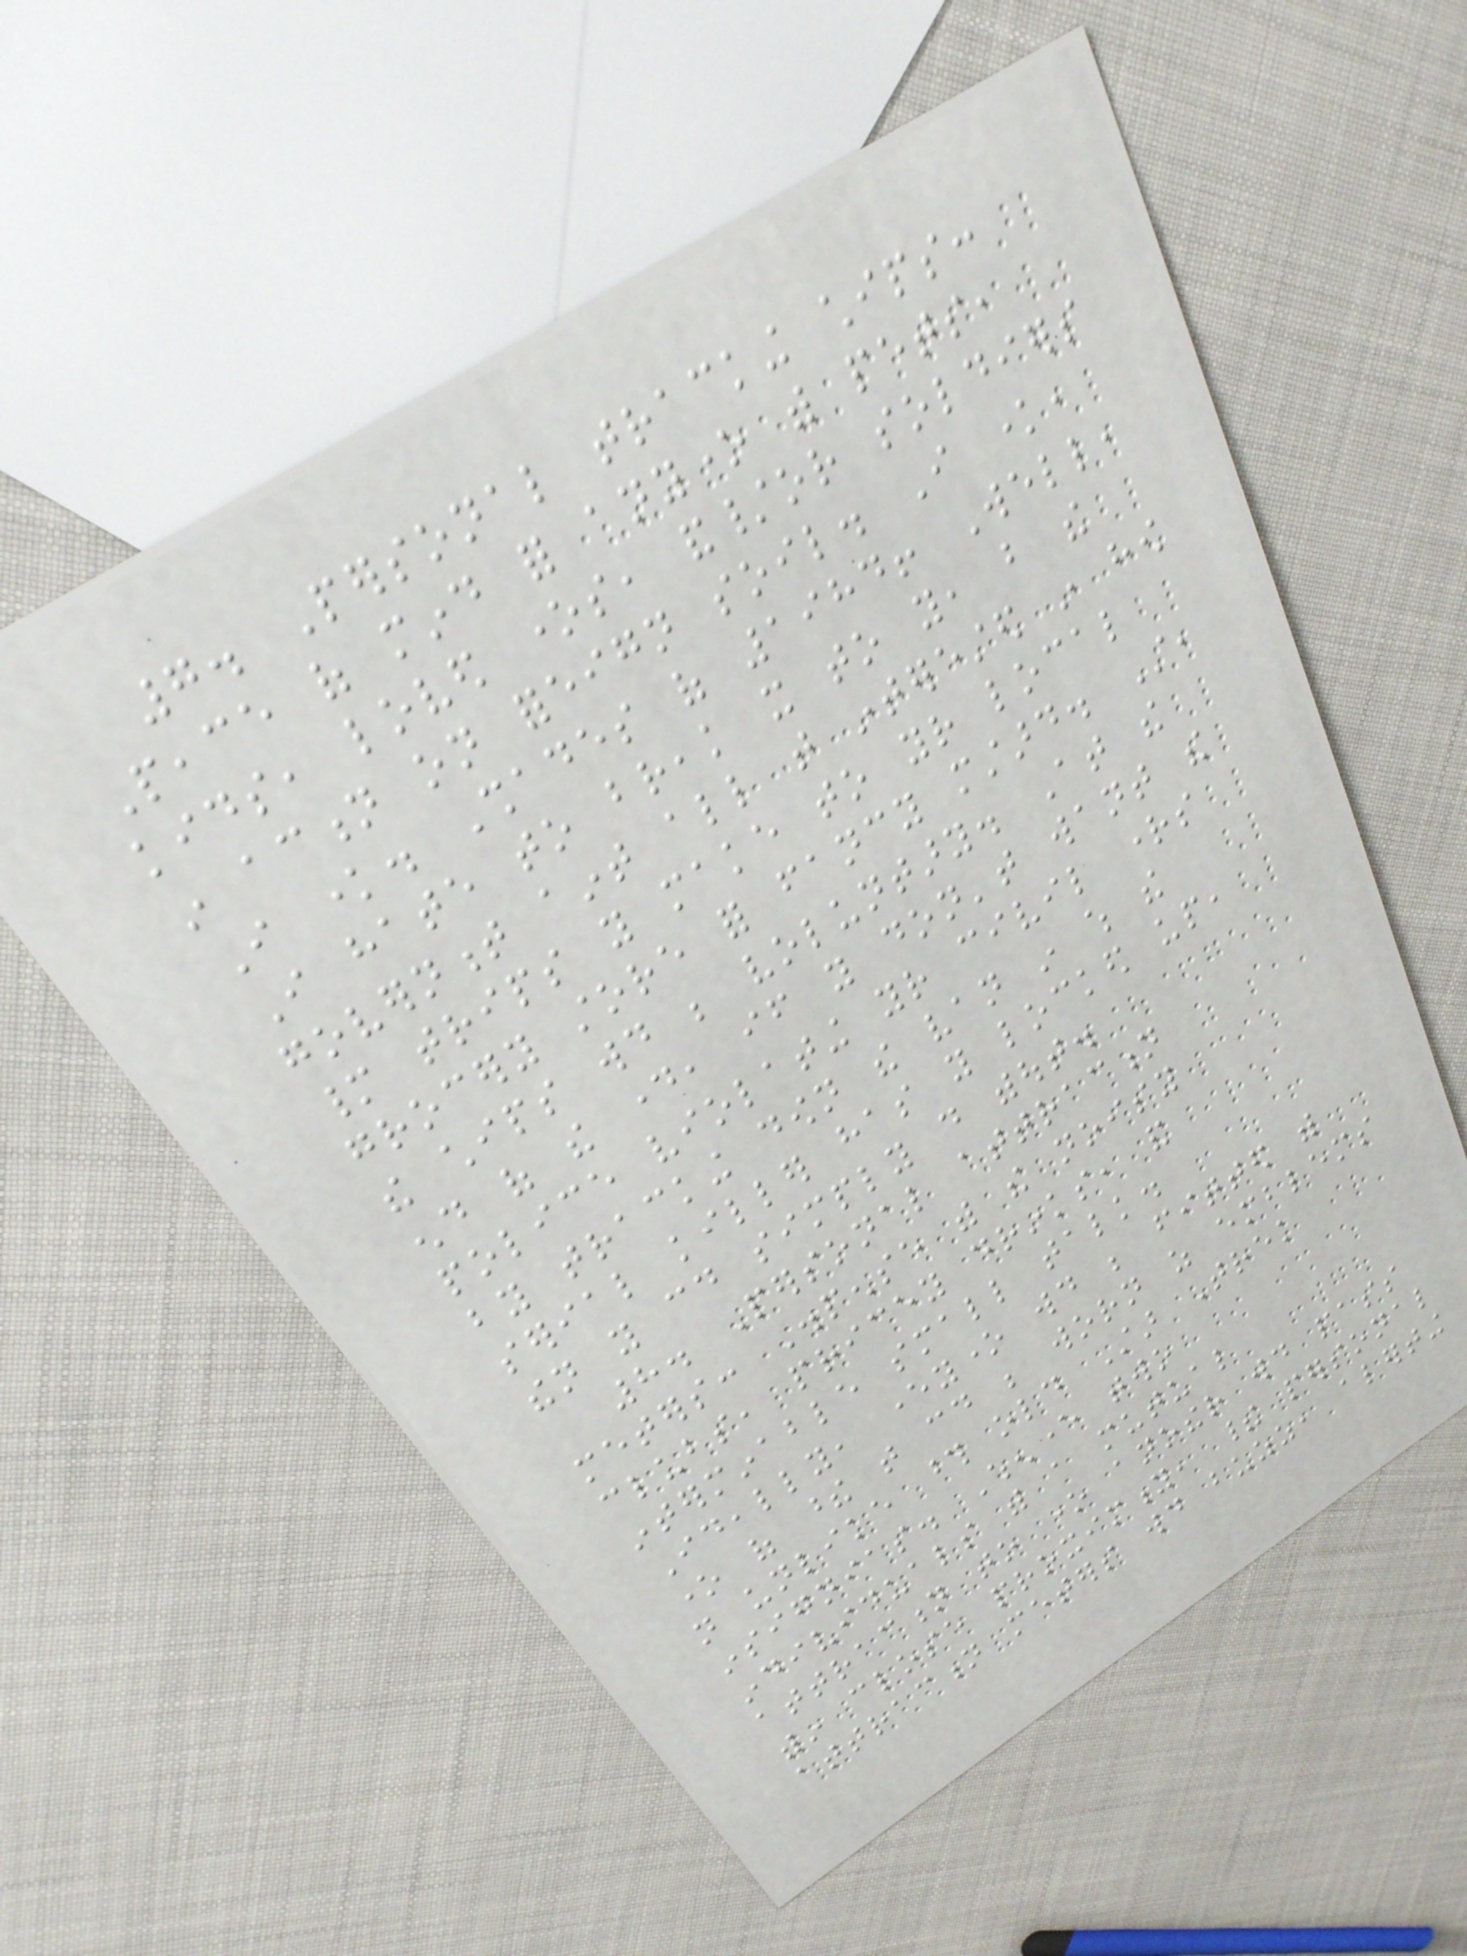7. Personal tracking chips:
Peace of mind for anyone with pets,
kids, loved ones, and/or soldiers
in action on foreign soil. I know,
I know. Shades of 1984! Well,
I hate to break it to you, but the
government aint all that interested in how
many trips you make to your local
grocery store for fancy mustard. Still,
the chips would be voluntary. At the
end of the day, if you don't want the
police violating your civil rights
by tracking down the van in which the
serial killer has you locked up,
then you could simply do without.
8. Personal attraction
meters: Dispense with the noisy
clubs, pricey drinks, and
interminable small talk.
Ideally, everyone would be fitted with
one of these that could be worn as emblems
not unlike those old Star Trek
insignias. Whenever two
individuals with a mutual
attraction to one another would pass
within close proximity, their personal
attraction meters would buzz, alerting
